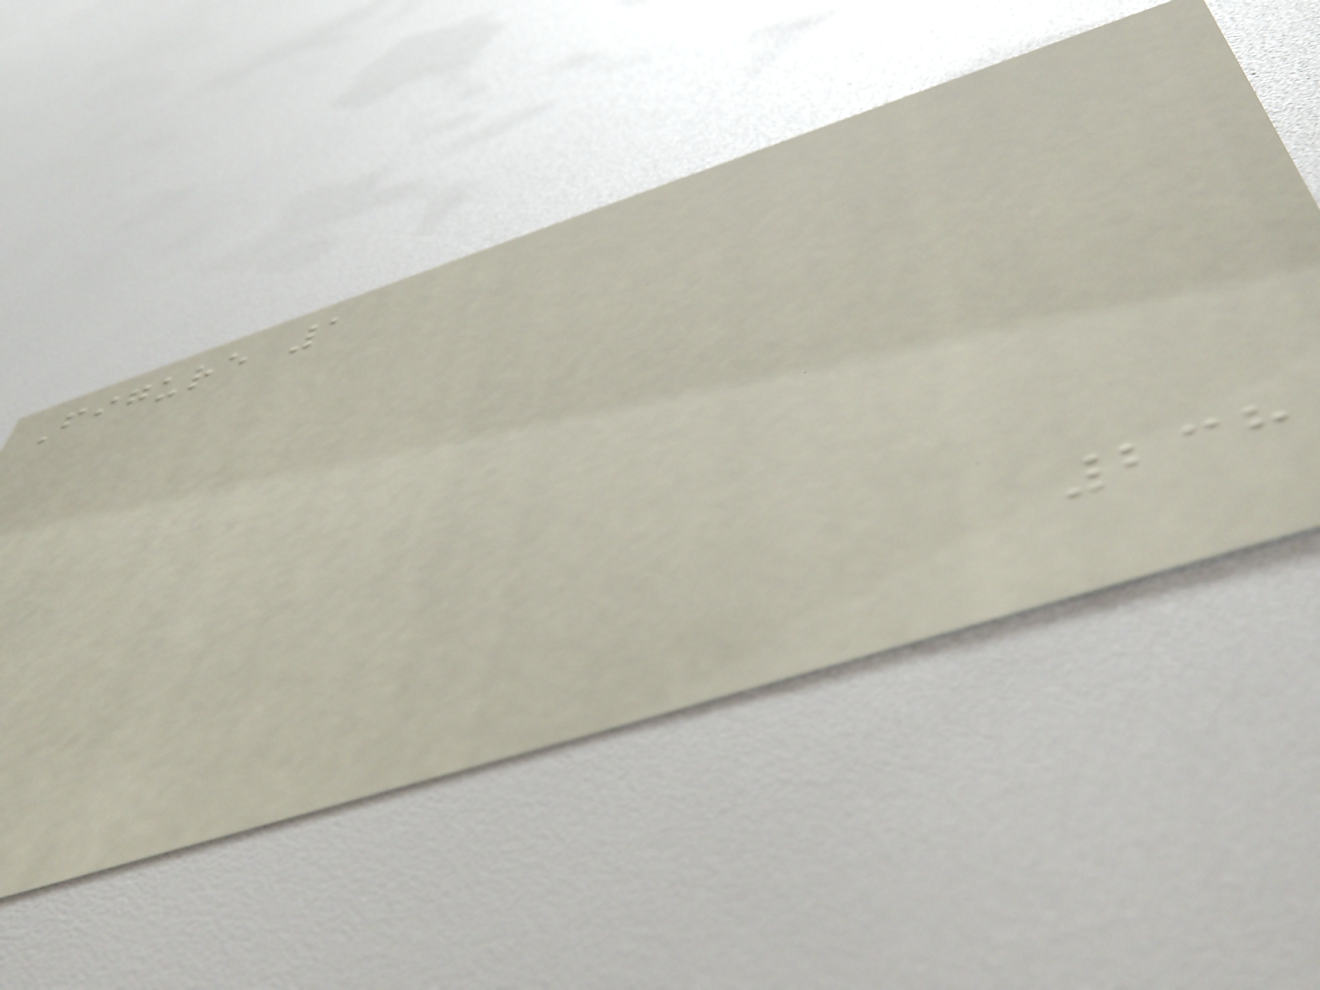Figure 1
238
